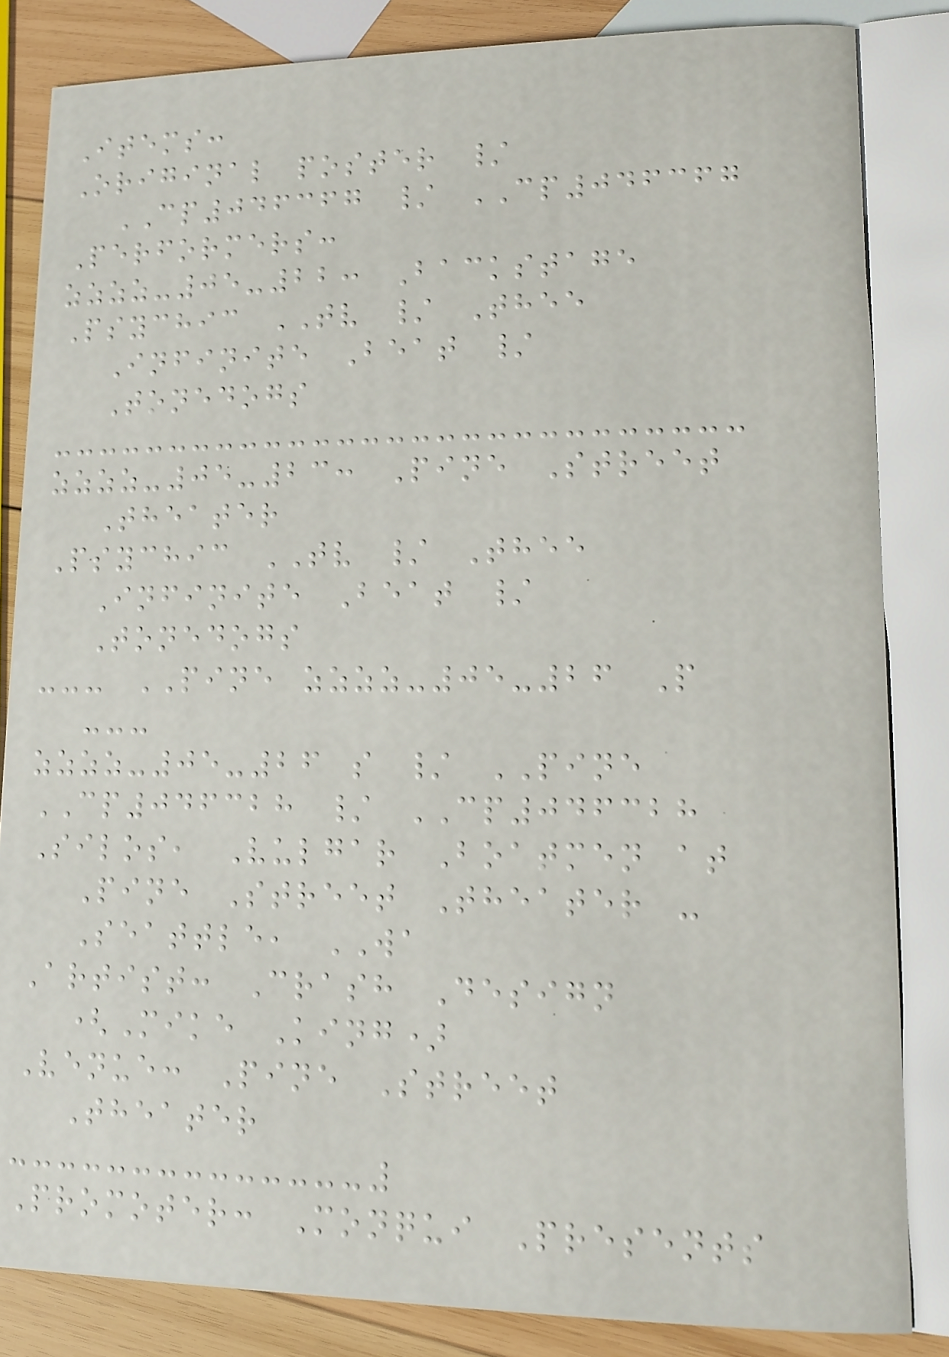Items:
Original poster /
CP046367 / CP046367
Performers:
zzzz-05-22: Backstage
Psychic TV / Thee
Infinite Beat /
Tonedogs
zzzz-05-23: Pine Street
Theater
Psychic TV / Thee
Infinite Beat /
Tonedogs
--- PINE zzzz-05-26 P
---
zzzz-05-26 s / PINE
CP046328 / CP046328
Silos, Vulgar Boatmen at
Pine Street Theater -
Seattle, WA
Artist: Crash Design
(Mike King)
Venue: Pine Street
Theater
Promoter: Monqui Presents
